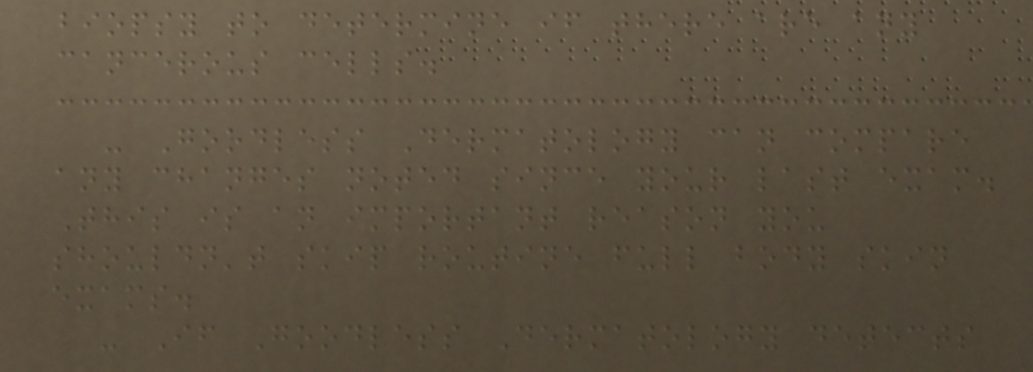biopsy to determine if there are any
cancerous cells.
- Goodless Dermatology can compare
any changes noted since your last exam.
This is an important reason you
shouldn't skip routine full body skin
exams.
- If Goodless Dermatology detects
